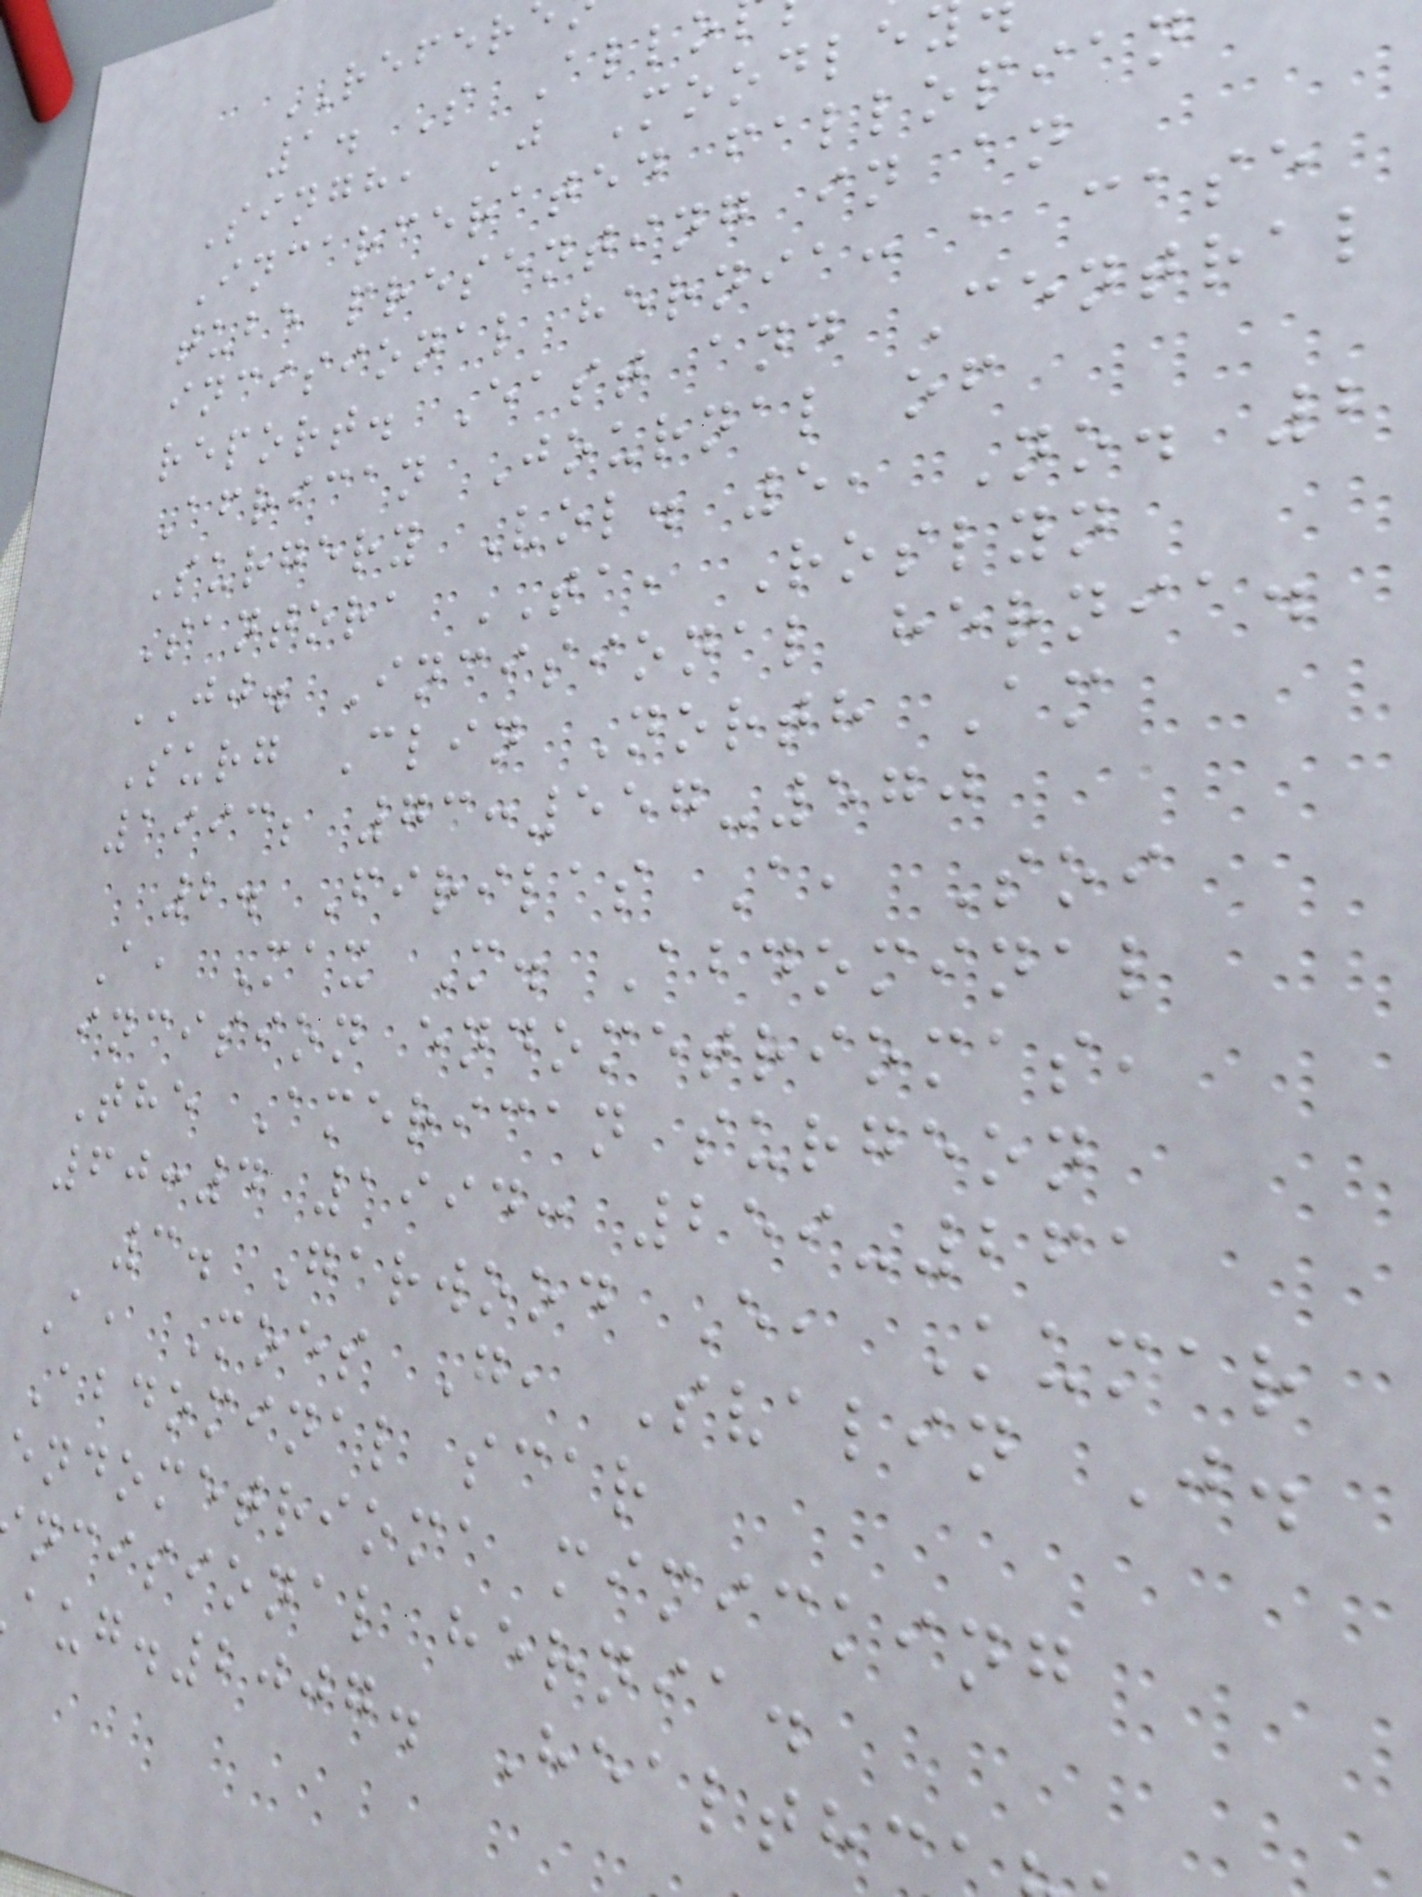REFER
1. S Allo
Singh, J Moodle
Incarcerated fallopian
tube presenting in an
incisional hernia: a case
report. East and Central
African Journal of
Surgery Vol. 5, No. 2
Santora TA, Roslyn
JJ. Incisional hernia.
Surg Clin North Am
1993; 73:557-570
2. Firilas A, Soi
A, Max M. Abdominal
incision endometriomas,
The American surgeon
60:4 1994: 259-261
3. Garwood E, Kumar
A, Moes G, Svalin J.
Abdominal scar
endometrioma mimicking
ncisional hernia.
aug.2007. Healthc
